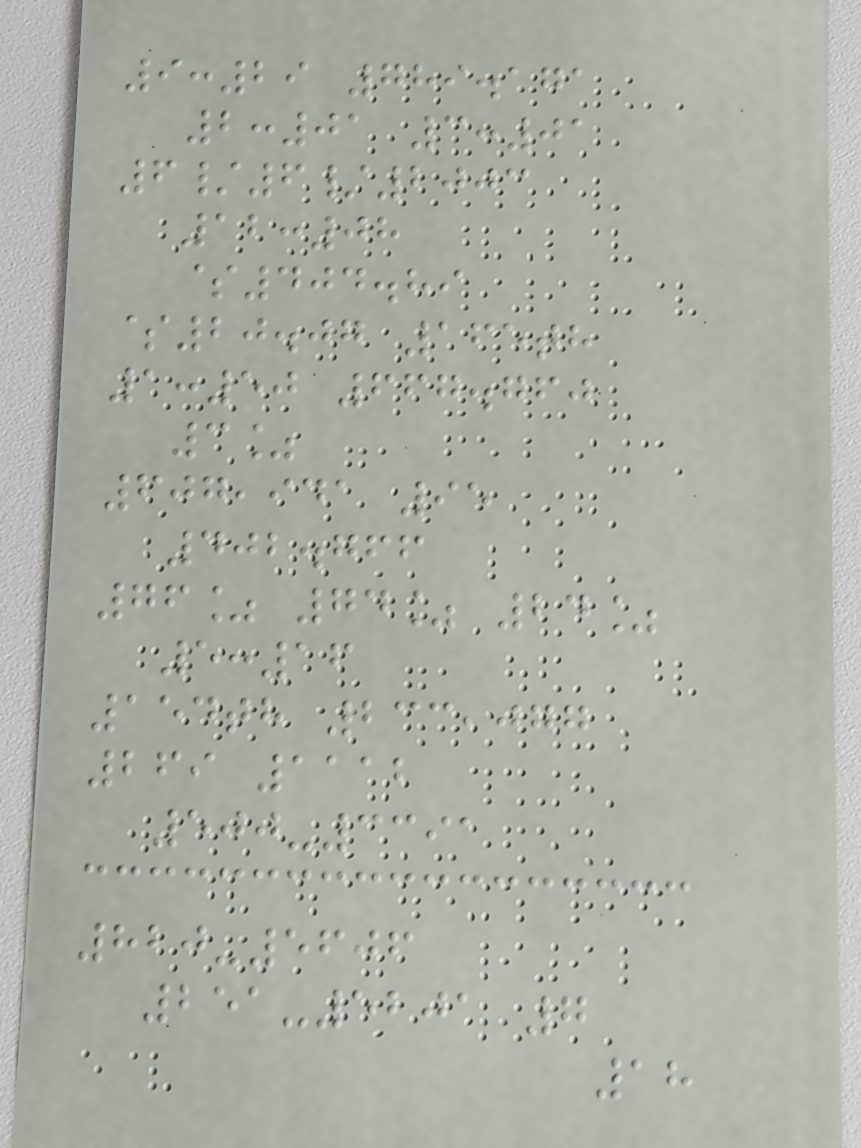9:29 789.171
2:01 3:01
6/6/2003
12:08
$404.89
$20.07 165th
1:50 667.760
3%
607,941 95
402.766
76% 74% 24%
5:16
154th 233,077
269 1112
500-3391
820-5606
251-5201 7
18
